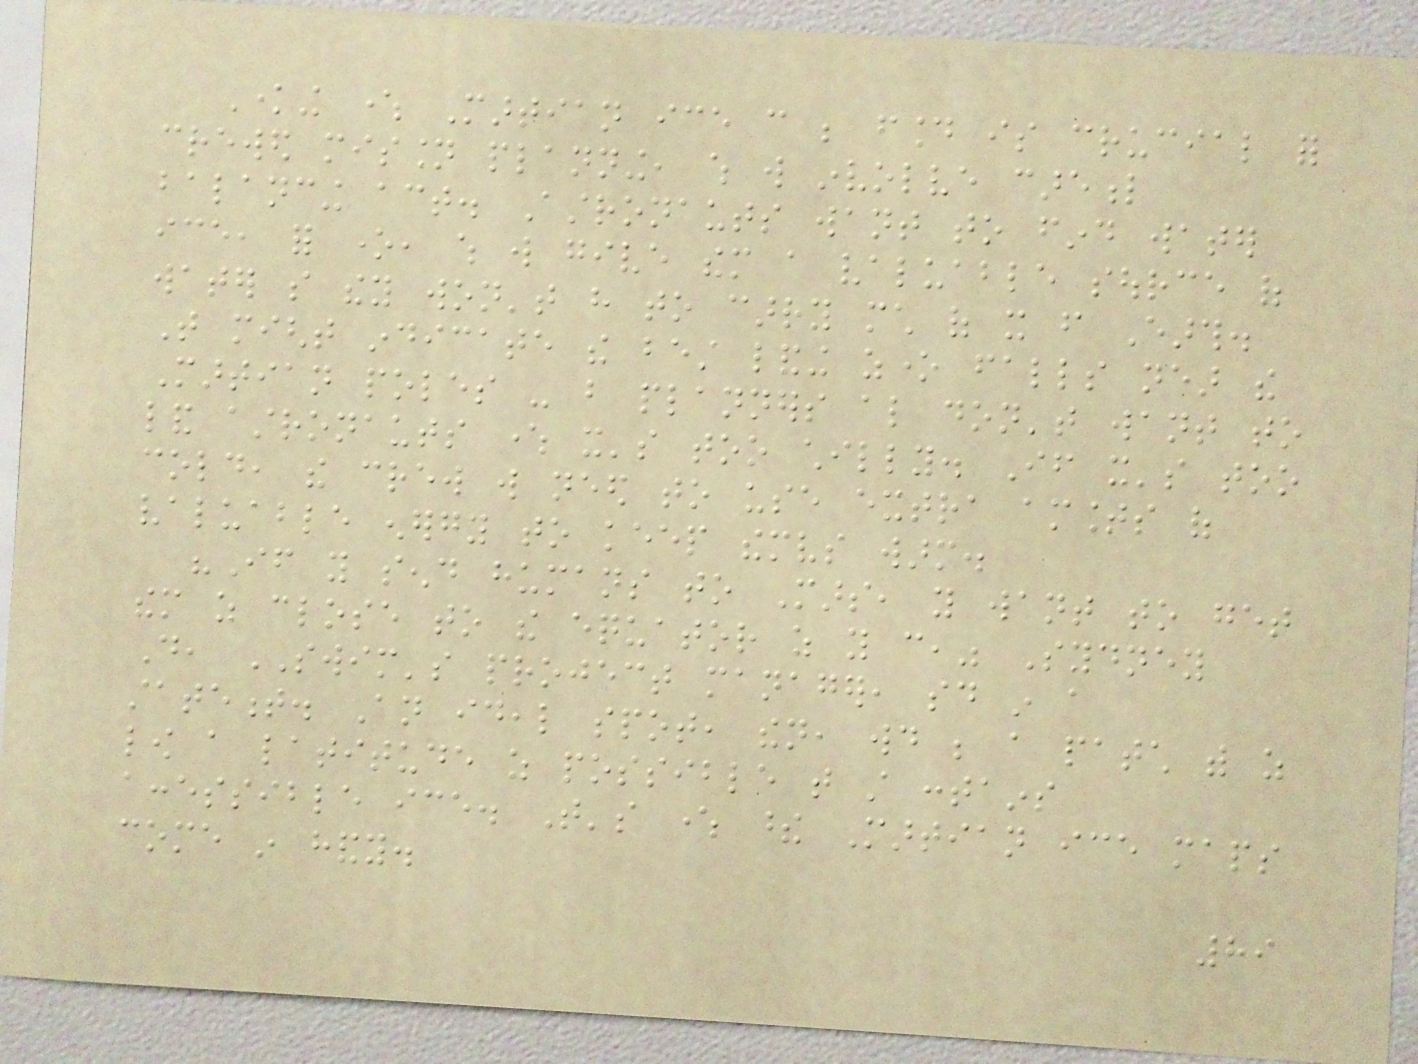Knowing where Martian ice can be found is crucial for
crewed mission planning, which will involve careful
balancing act. Astronauts want to find water
ice, for one, which will give them a valuable source of
water so they won't have to carry much of it from Earth.
That might indicate the best landing zone falls near the
Martian poles - but planners also don't want to
land astronauts where it's too chilly. If it's too
cold, the crew will need to use extra amounts of
valuable energy to keep themselves warm.
"If you send humans to Mars, you want to get
them as close to the equator as you can," Sydney
Do, SWIM's project manager, said in a
statement. An ideal spot, then, would be a patch with as
low a latitude as possible that still contains
accessible ice. That's where these Martian ice maps
come in handy.
89
